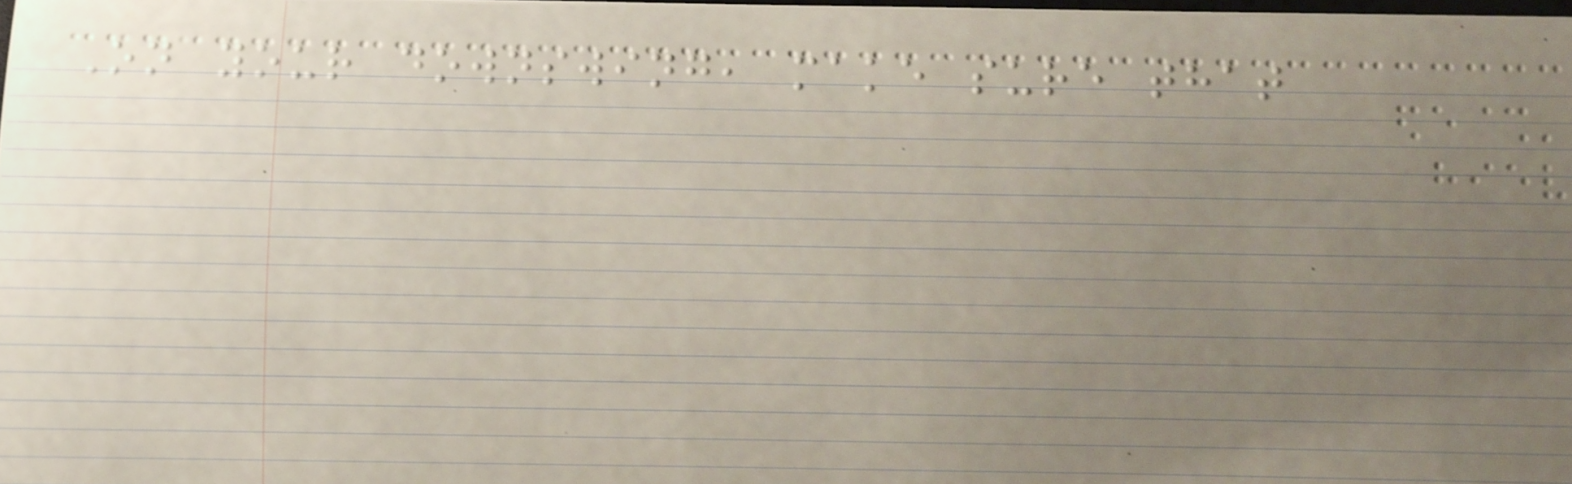On your downswing, make sure that
